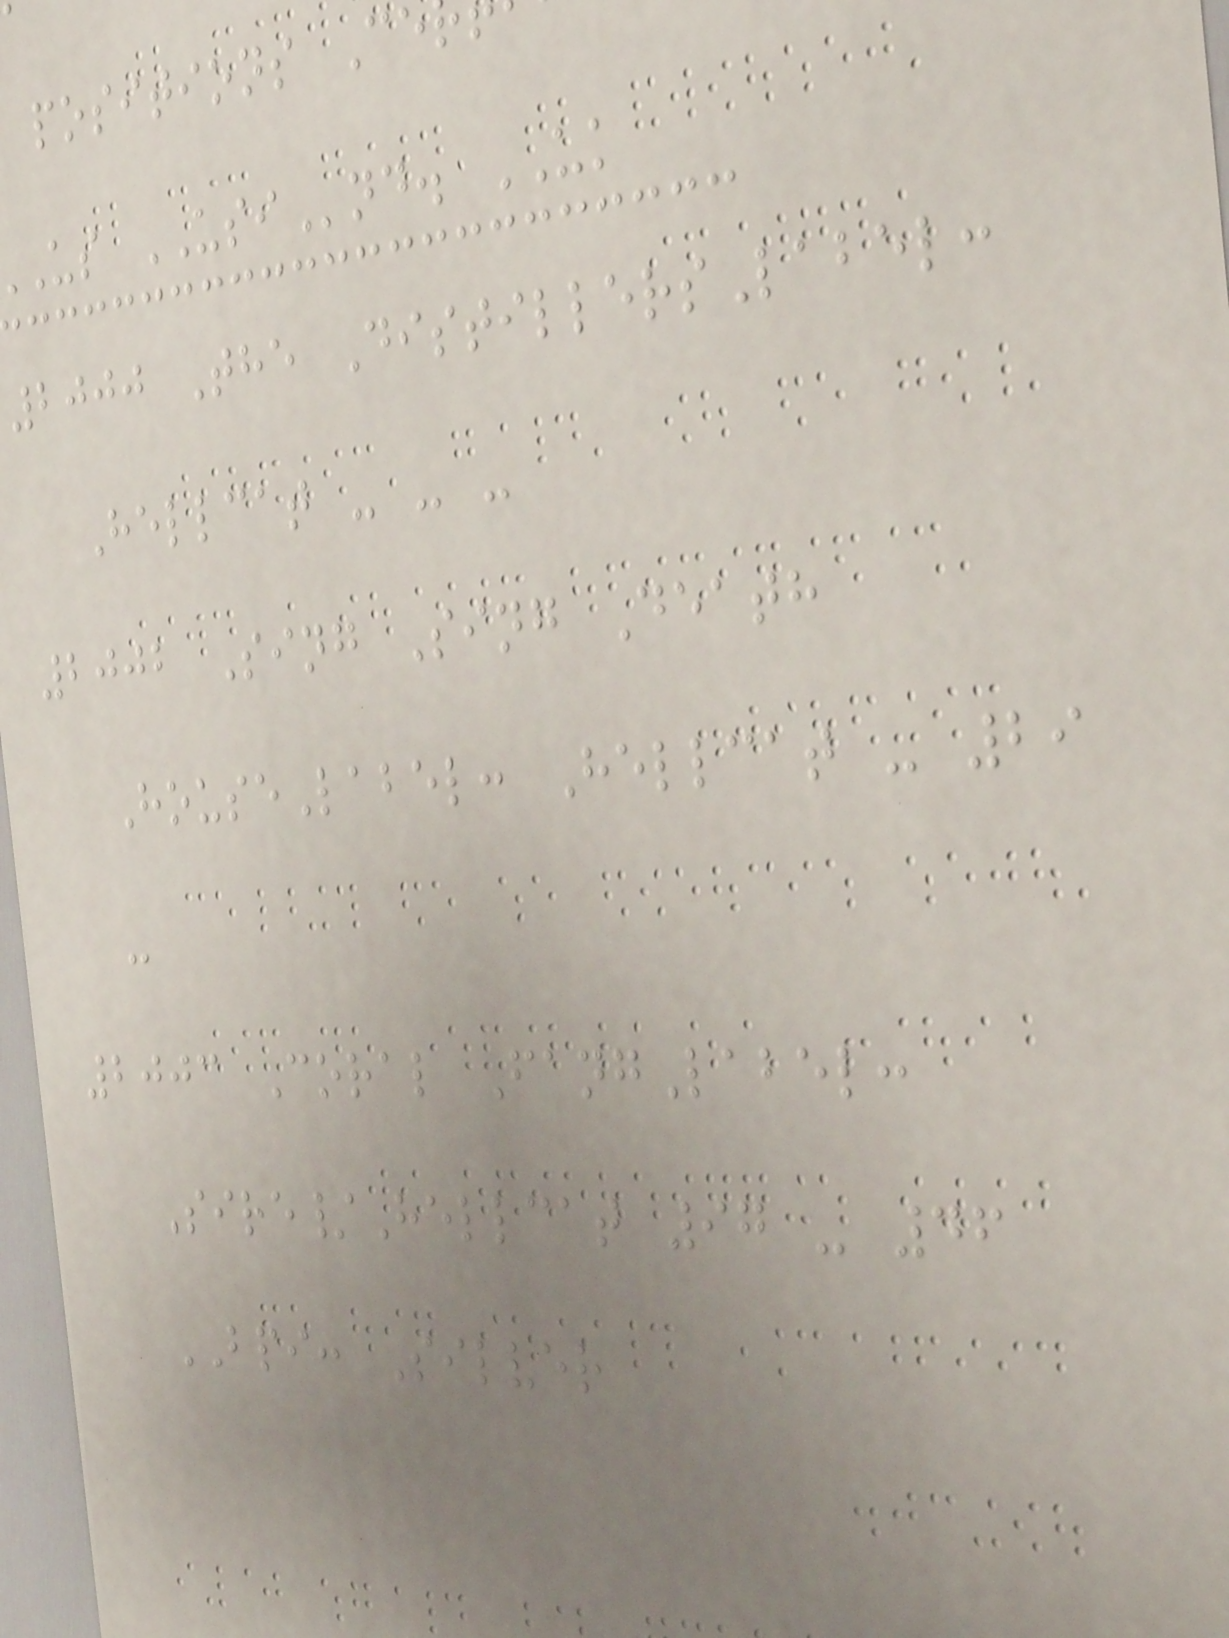positions Ce
us USInd. UK
2000 The DistillersLabel:
Hellcat - - -
2002 Sing Sing Death
HouseLabel: Hellcat - 29
-
2003 Coral FangLabel:
Sire/Hellcat 97 - 46
BPI: Silver
